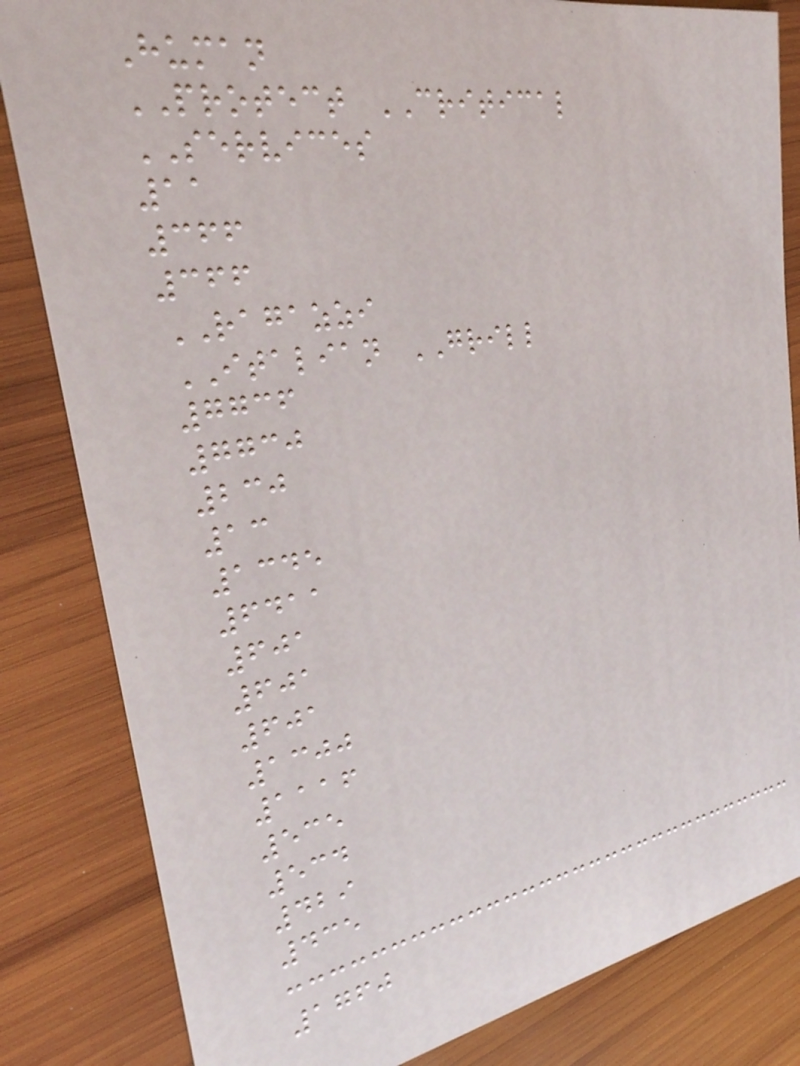Human
PROTECT CRITICAL
SERVICES
11
366
366
RAGAZZI
ITALIAN GRILL
7736
7730
230
13
1345
6411
601
601
601
1300
1116
535
534
429
435
1760
